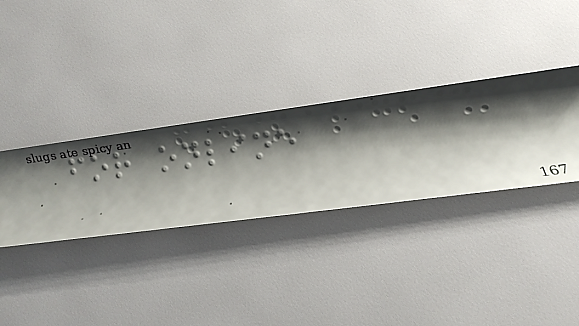for online
